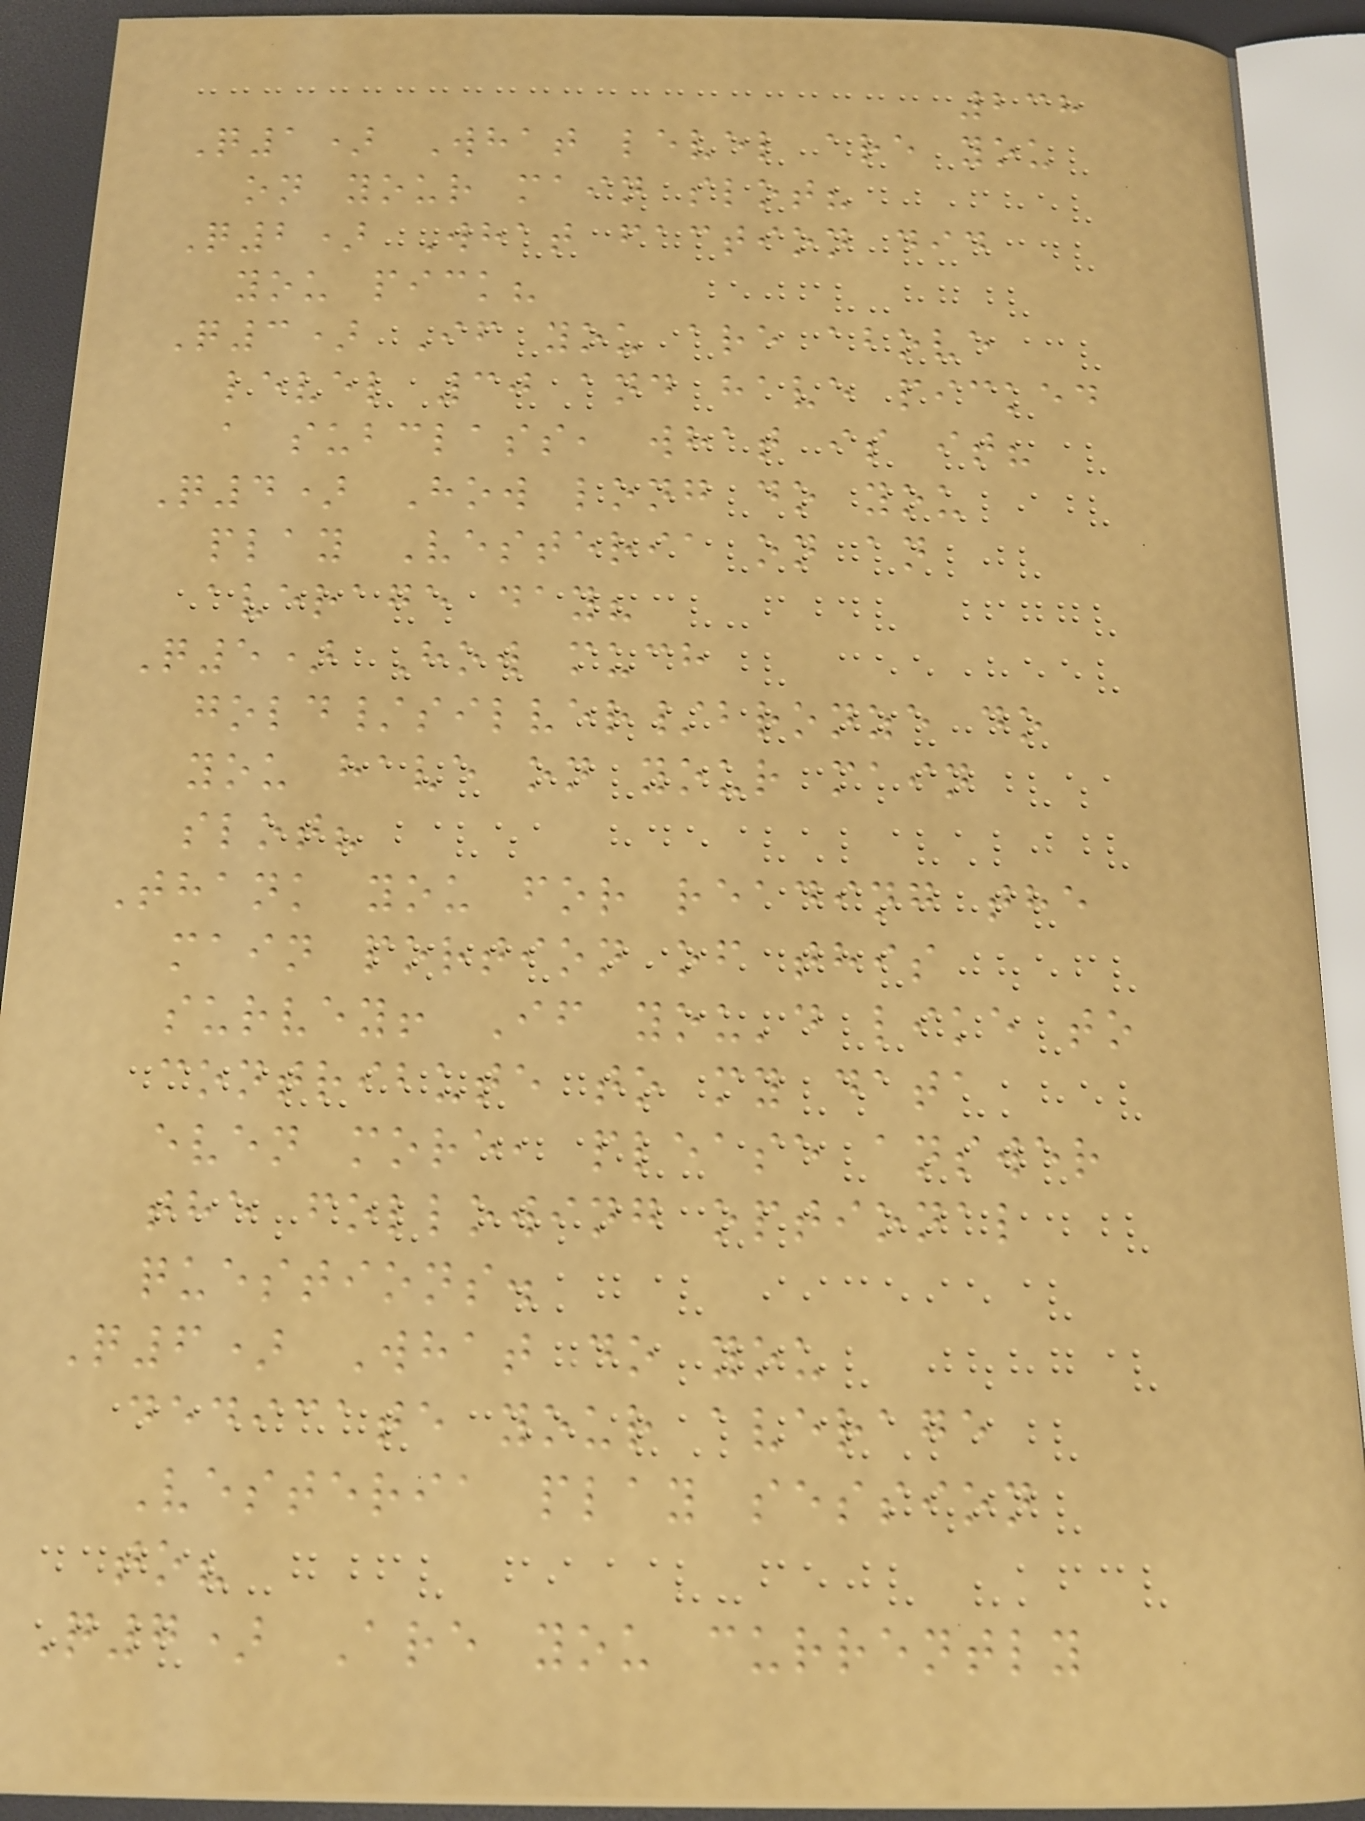238
Q1) What level are you
on your main slot?
Q2) What faction did
you pick?
Q3) If you are above
level 30 and have picked
a subclass, what is it?
Q4) How long do you
play Vesteria on an
average day?
Q5) How much
gold/silver/bronze do
you have on your main
slot?
Thank you for reading the
main portion of this
survey! If you'd like to
contribute to my data
even more, please answer
the following optional
questions.
Q6) What do you
dedicate your average
Vesteria play session
to?
Q7) Are you currently
